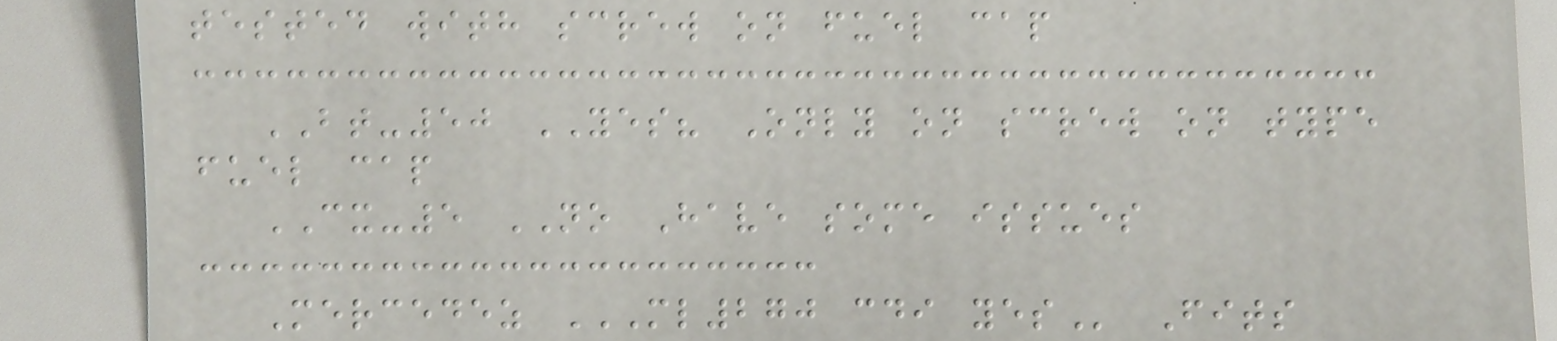tested with screw on fuel cap
BT-50 YES? Only on screw on type
fuel cap
CX-5 NO Have some issues
Mercedez ML270 CDI YES Fits
